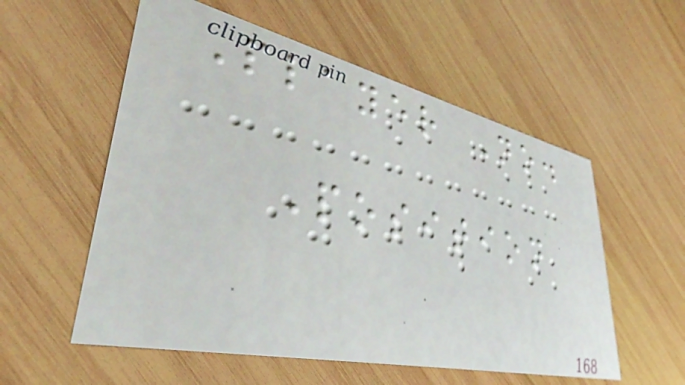Player No.
Position
